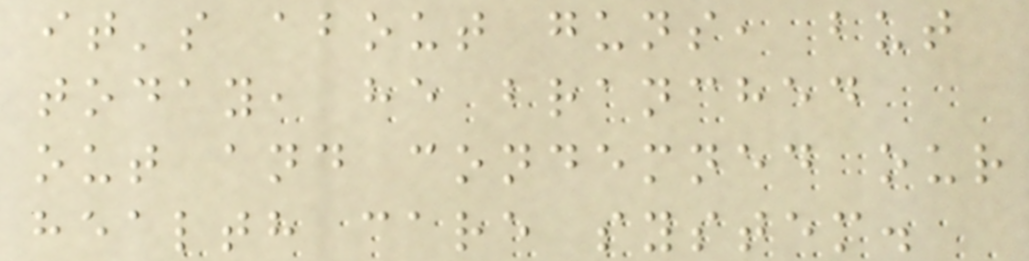it's about guns, but
today, he branched
out and condemned our
health care system.
